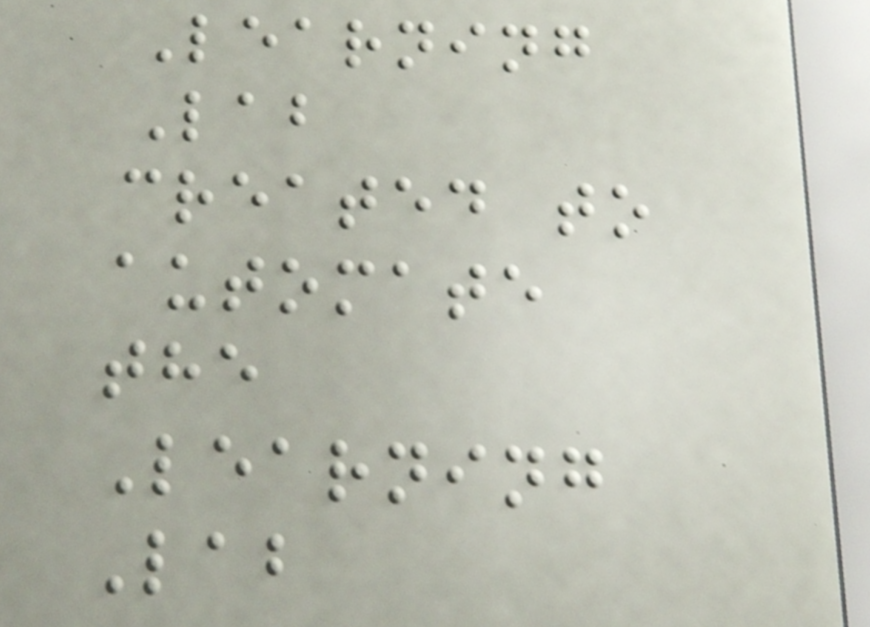Learning
Lab
created to
automate
the
Learning
Lab
